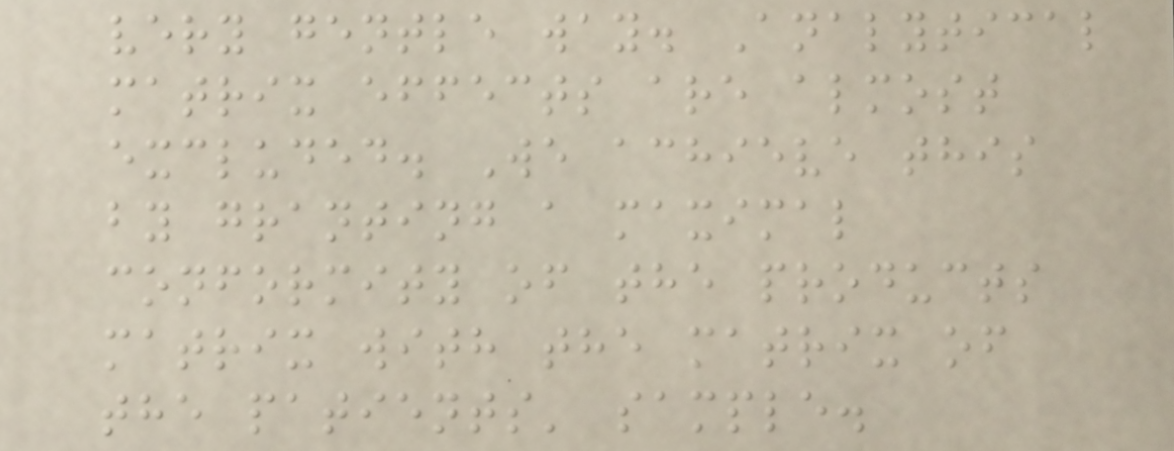very gentle way. Analytical
matrix effects are almost
excluded. We achieve this
by granting a maximal
conformity of the products
matrix with the matrix of
the patients' sample.
